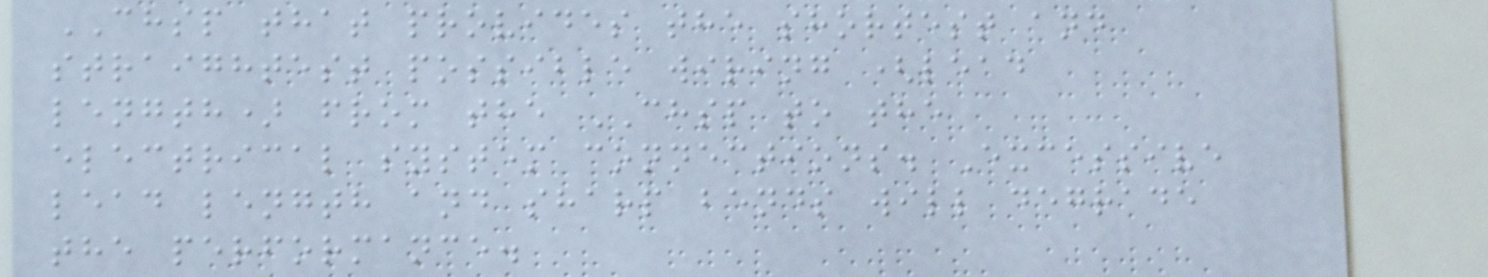CHSP that provides the shortest and
straightest possible wiring (lead
length) from the CHSP to the
electrical system connections. Excessive
lead length and sharp bends will degrade
the performance.
